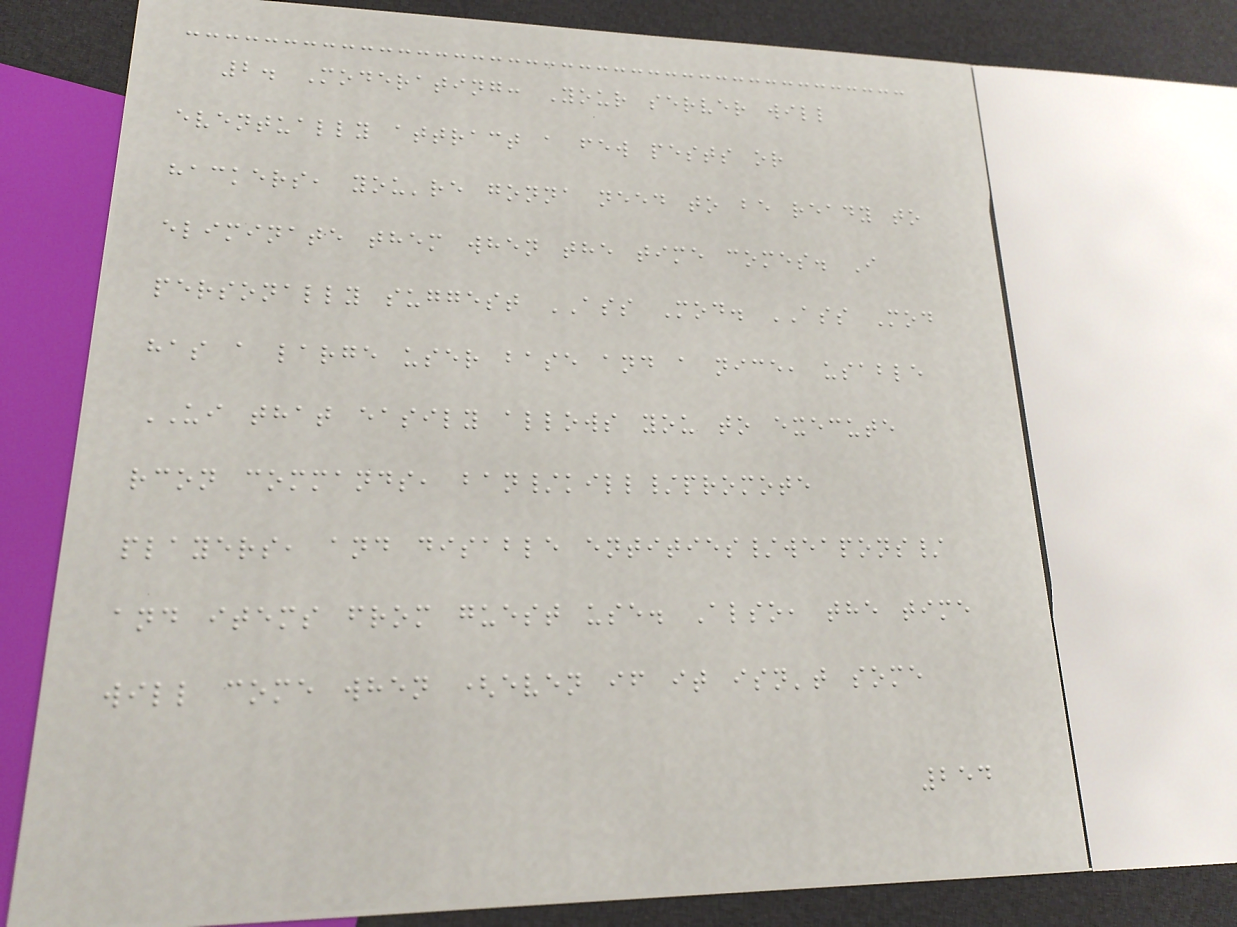2. Moderating: Your server will
eventually attract a few pests or
hackers, you're gonna need to be ready to
eliminate them when the time comes. I
personally suggest ASS Mod. ASS Mod
has a large user base and a nice, usable
UI that easily allows you to execute
rcon commands, ban/kill/promote
players, and disable entities/weapons/
and items from guest use. Also, the time
will come when (even if it isn't some
254
